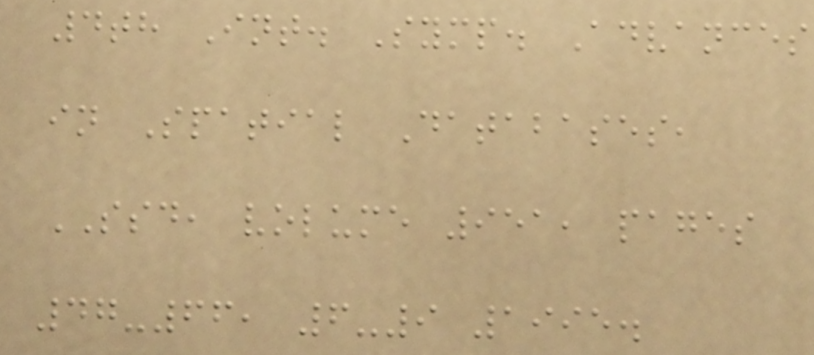4th Int. Symp. Advances
in Spatial Databases,
SSD, volume 951, pages
47-66, 6-9 1995.
